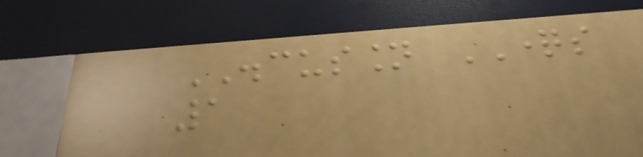DISCUSSION QUESTIONS
1
